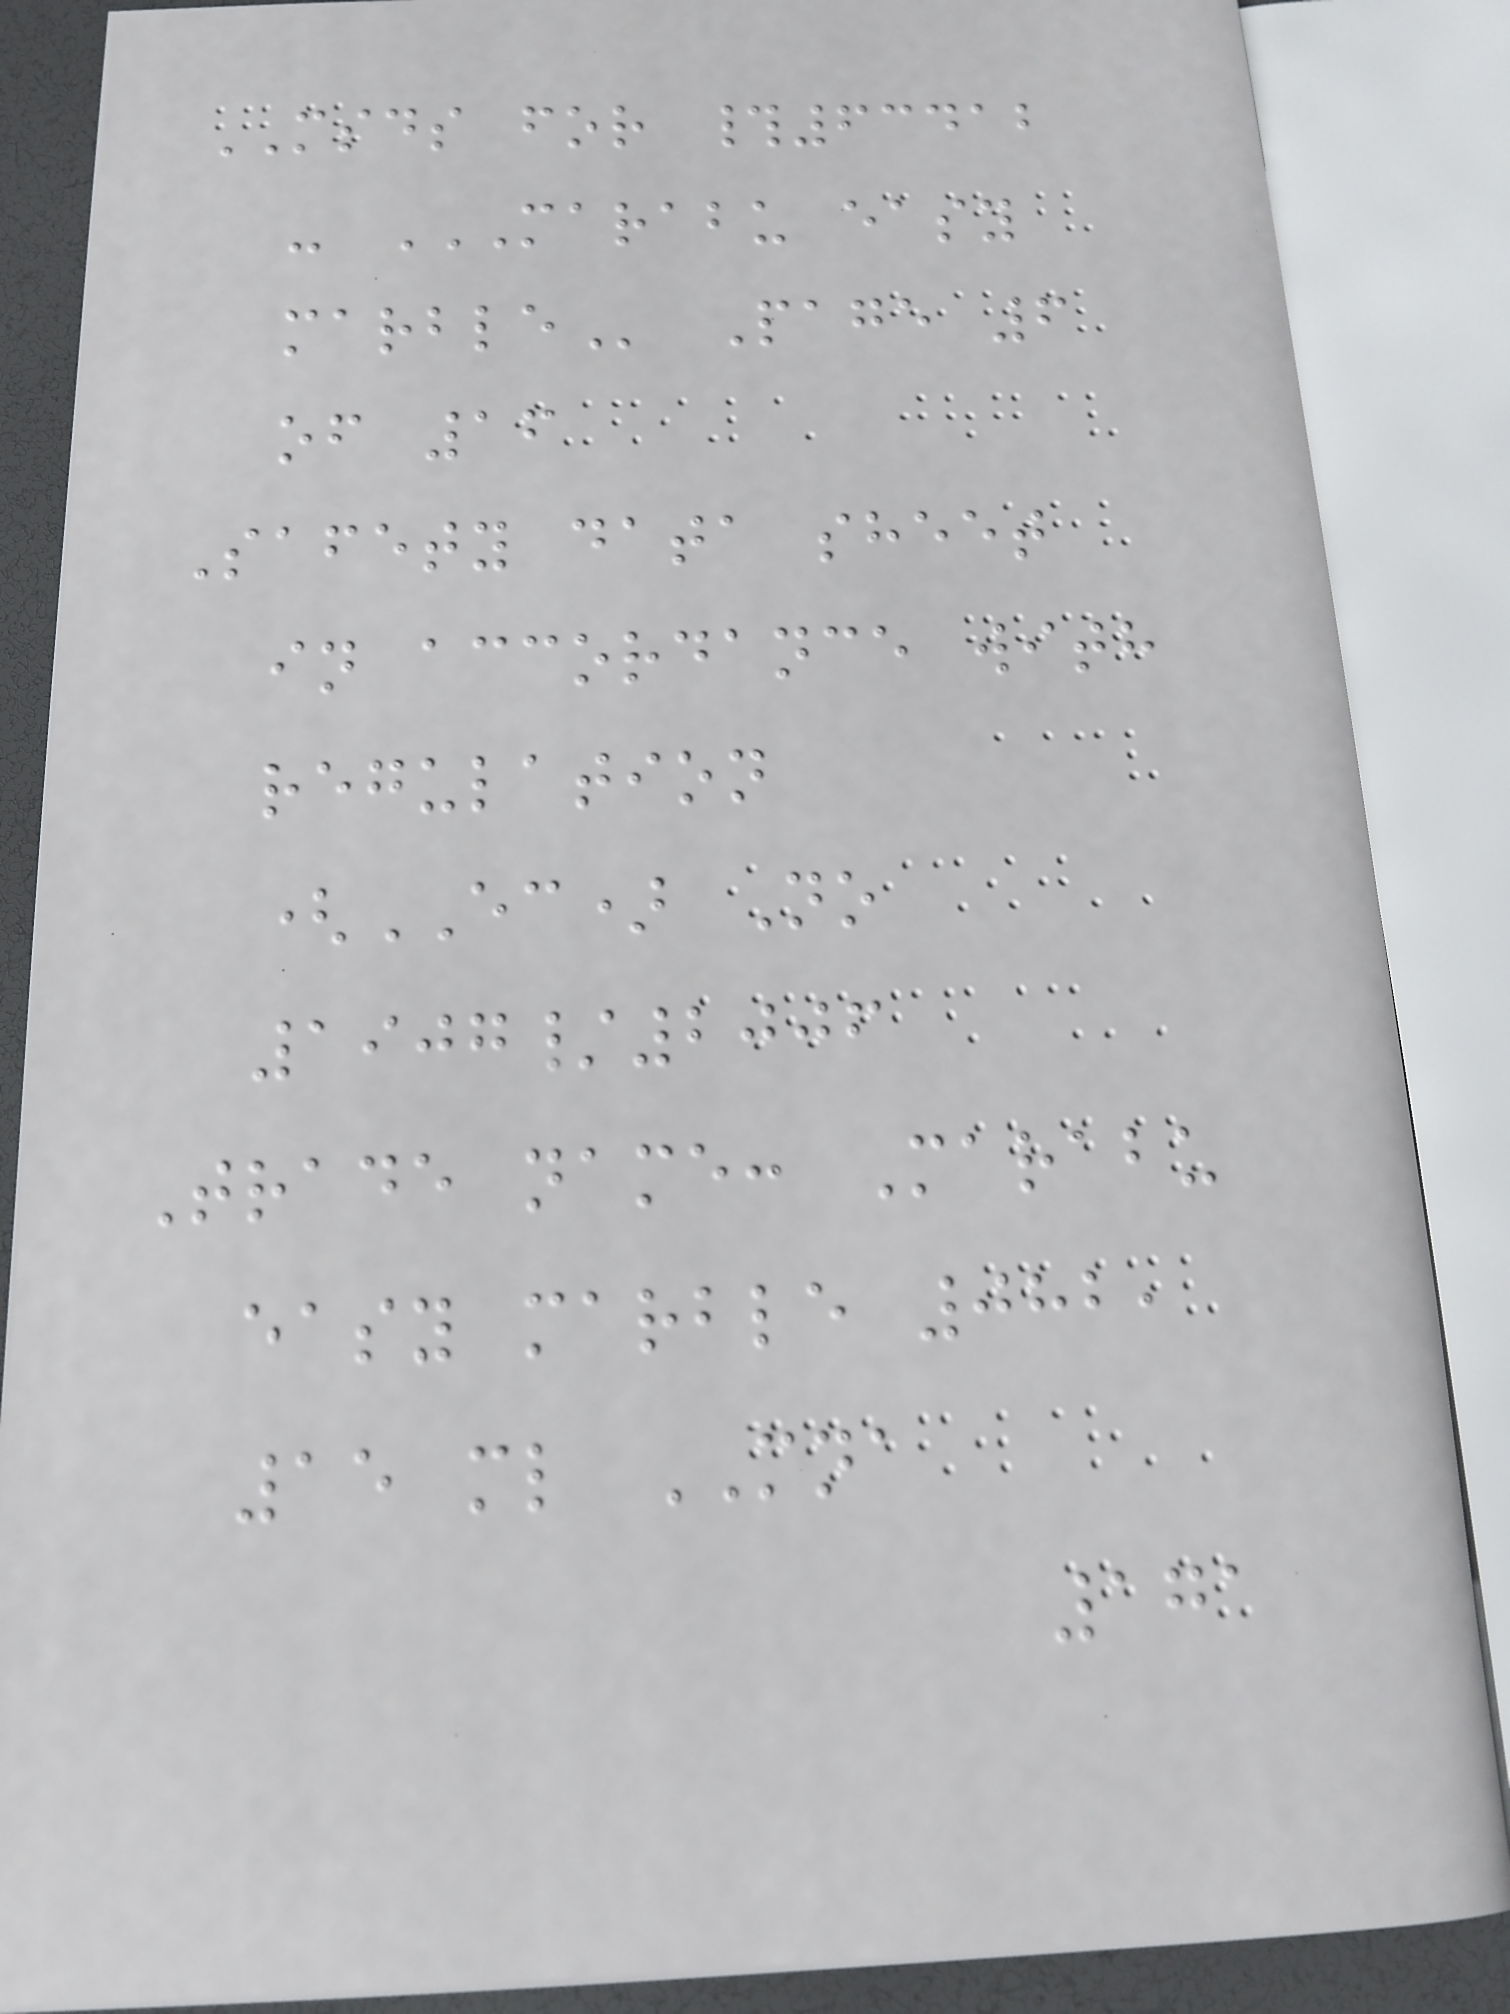MSDS for #63412
- MARABU EASY
MARBLE Page 6
of 16
Safety data sheet
in accordance with
regulation
(EC) No
1907/2006
Trade name: Marabu
easy marble 082,
15 ml MNA
171
